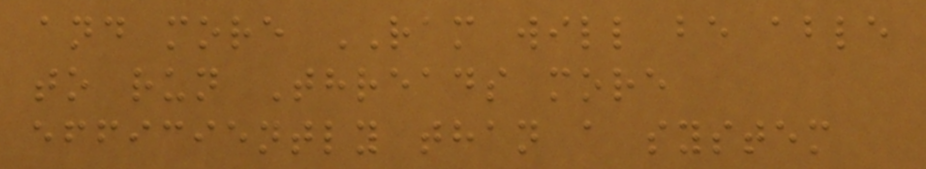and more RAM will be able
to run Threads more
efficiently than a system
